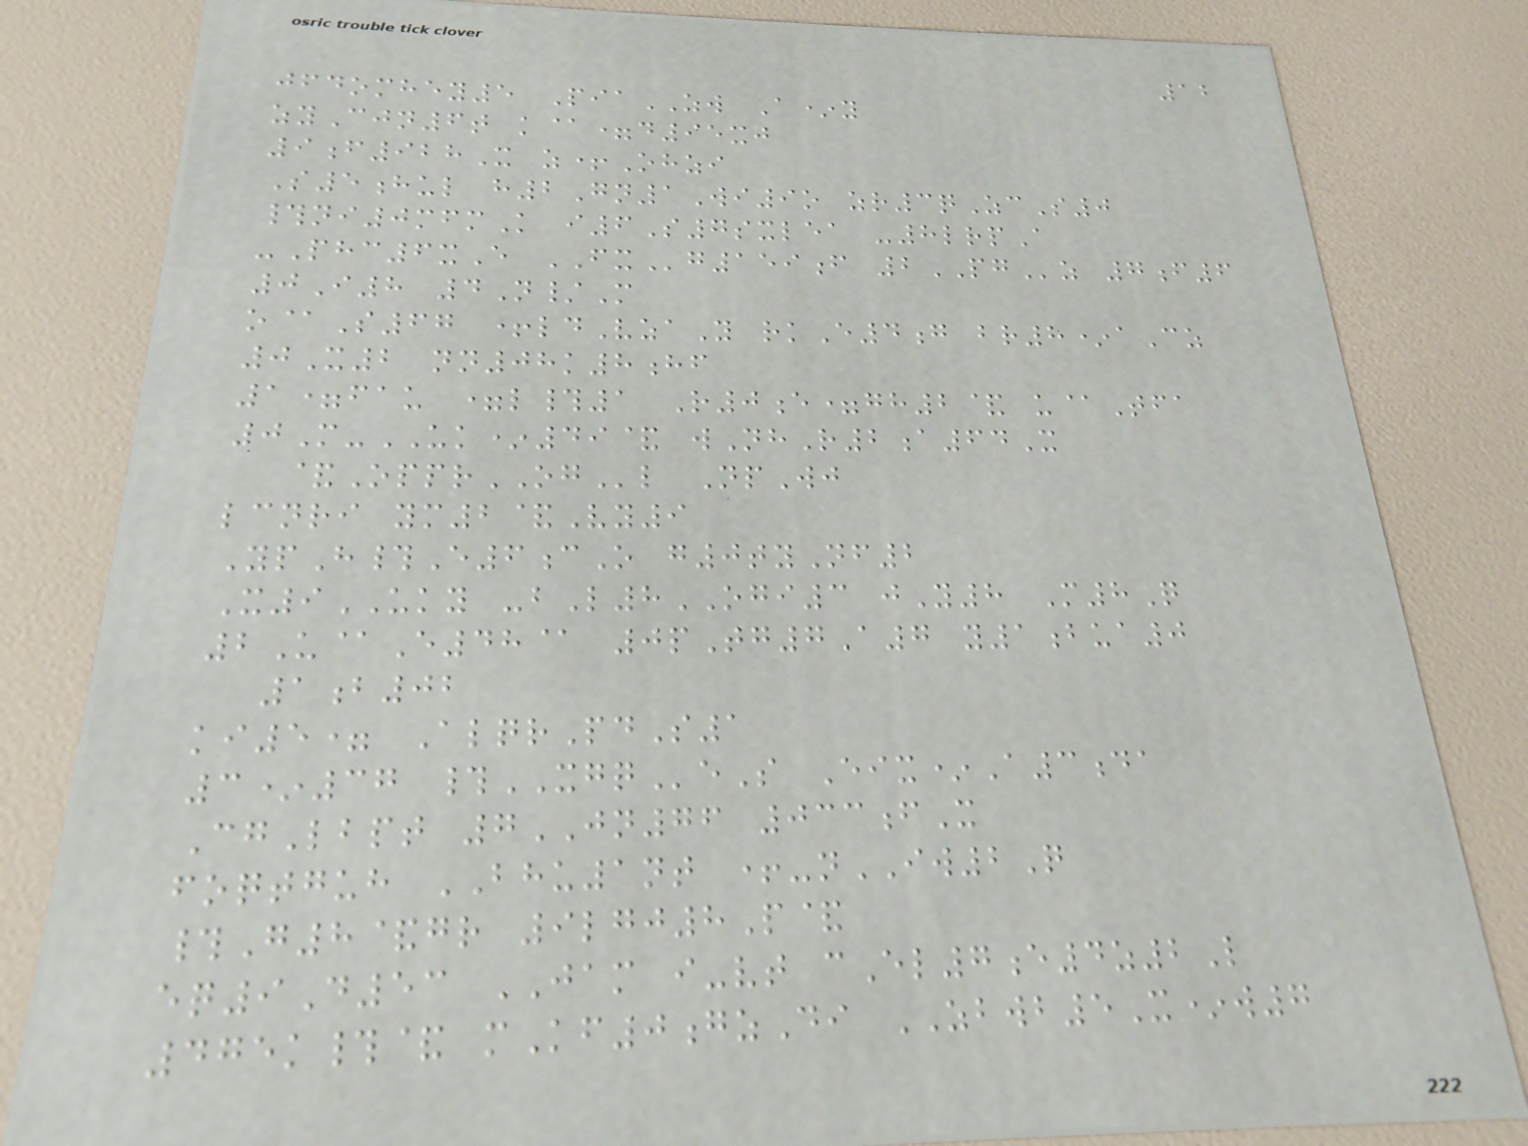12
jfdomhey5 PiaZW A*y
zyCjn6t k@=d95xj
9f928X z+Ohzi
S5hul h2Gn1Wi9o zr3qZcS0
#ni0mfmK i6S7sxlea -8lrpA
-Phc6xE FXg159f 2PGz 7f6
0I8 4N/M
o@S67 +ldVzaY rkE4g br8*aCz
0X2 nn08k8hf
1=fau =l#1 R0e=gh2& u@Tfa
0M-UK*49& wNhR2a64X
&OpprOGl NpWj
lcnri ym2&Vy9
YpH#E6cO g0tyNf2
X9UKY -bL8OGI3 jY8 M8Q
2U@E48@ 0pTg7A7 y1bua0
1b02
ki5= AlqrPdS1
3*37 #XGQeS Eix*A3da
CgLbpt 7JN76 033fX
foqtguh BHU1nt +-nIW2Q
#G8&gr 9lgj8P&
eq9D53 JAM i-vt cEl7e4z2L
475k#& mKf0gzDi ZBWB5X*w7
